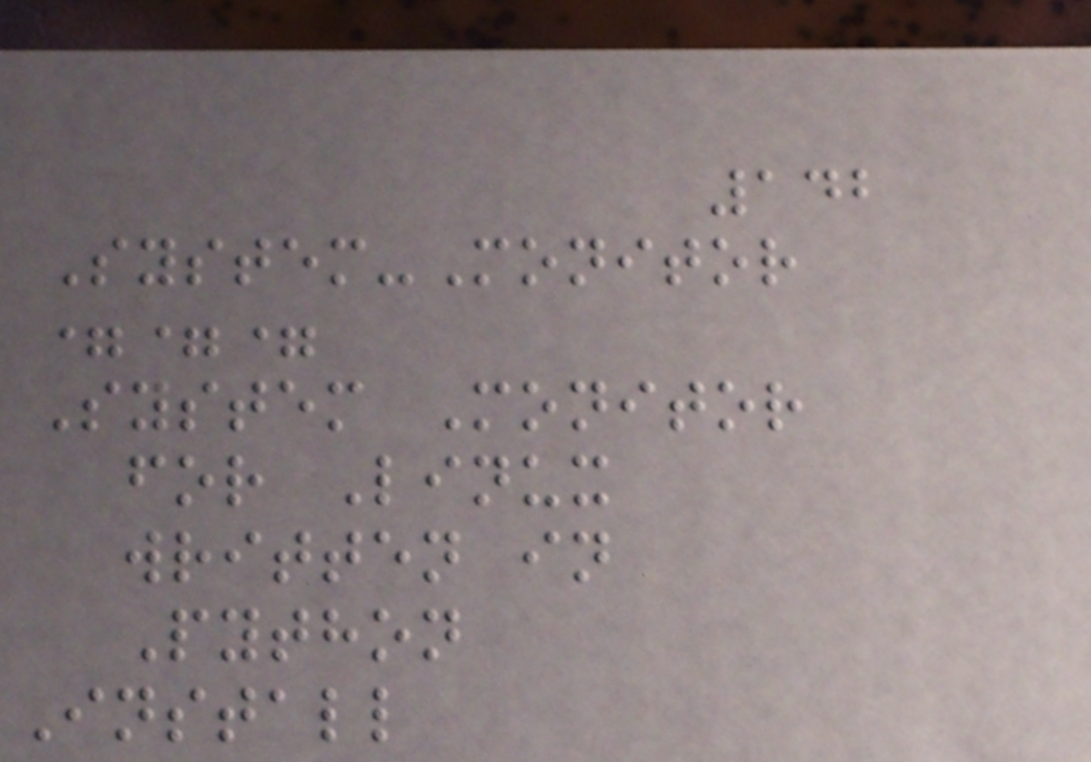142
System-Monitor
===
System Monitor
for Linux
written in
Python
Install
